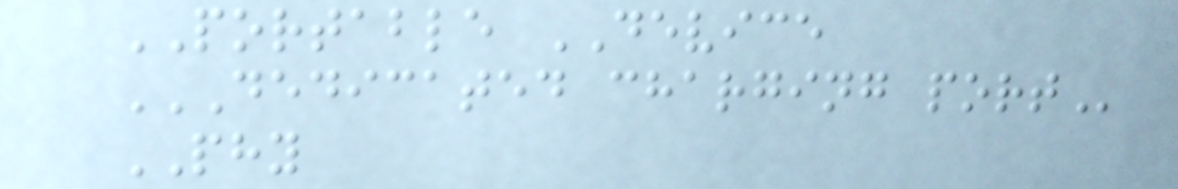PORTABLE DEVICE
DEDICATED CHARGING PORT
PHY
